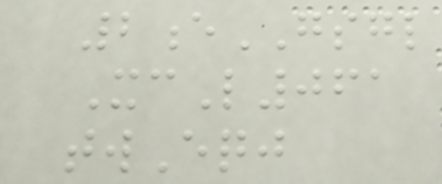2eGSGL
XcL061
twEqj
